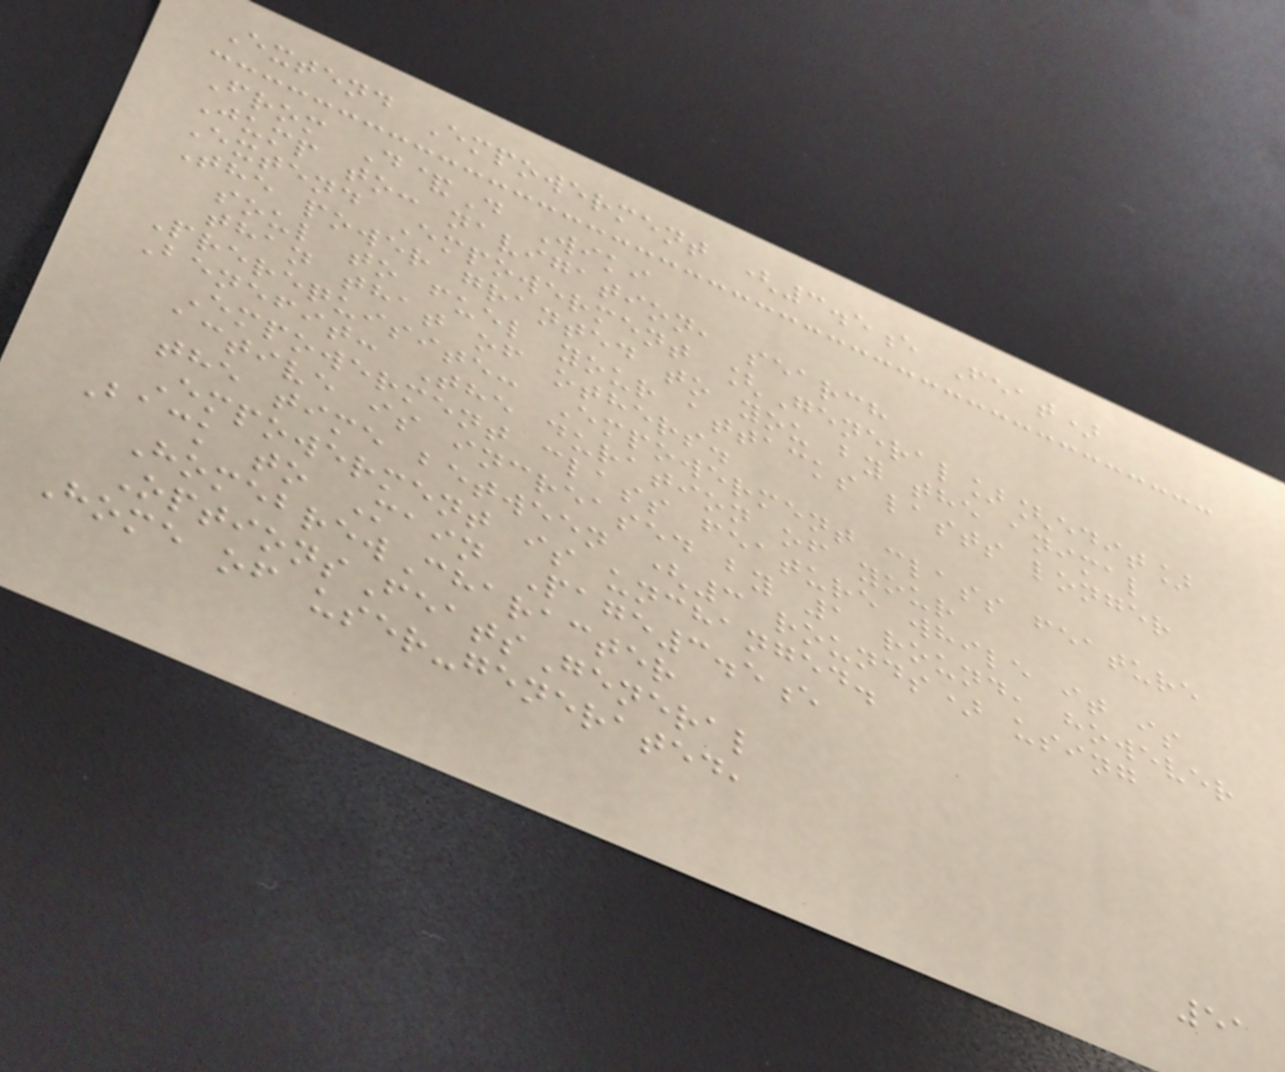Extend Empowerment (3.5e Feat)
From D&D Wiki
Jump to: navigation, search
Extend Empowerment [General][edit]
The power granted to you by the animal
soul to fuel your attacks lasts longer
than that of others.
Prerequisite: Empowerment class feature
Benefit: The duration of your
Empowerment class feature while it is
active is increased by 1 round, however
the time between (3 rounds) using
Empowerment is unchanged.
Back to Main Page3.5e
HomebrewCharacter
OptionsFeatsGeneral
Home of user-generated,
51
